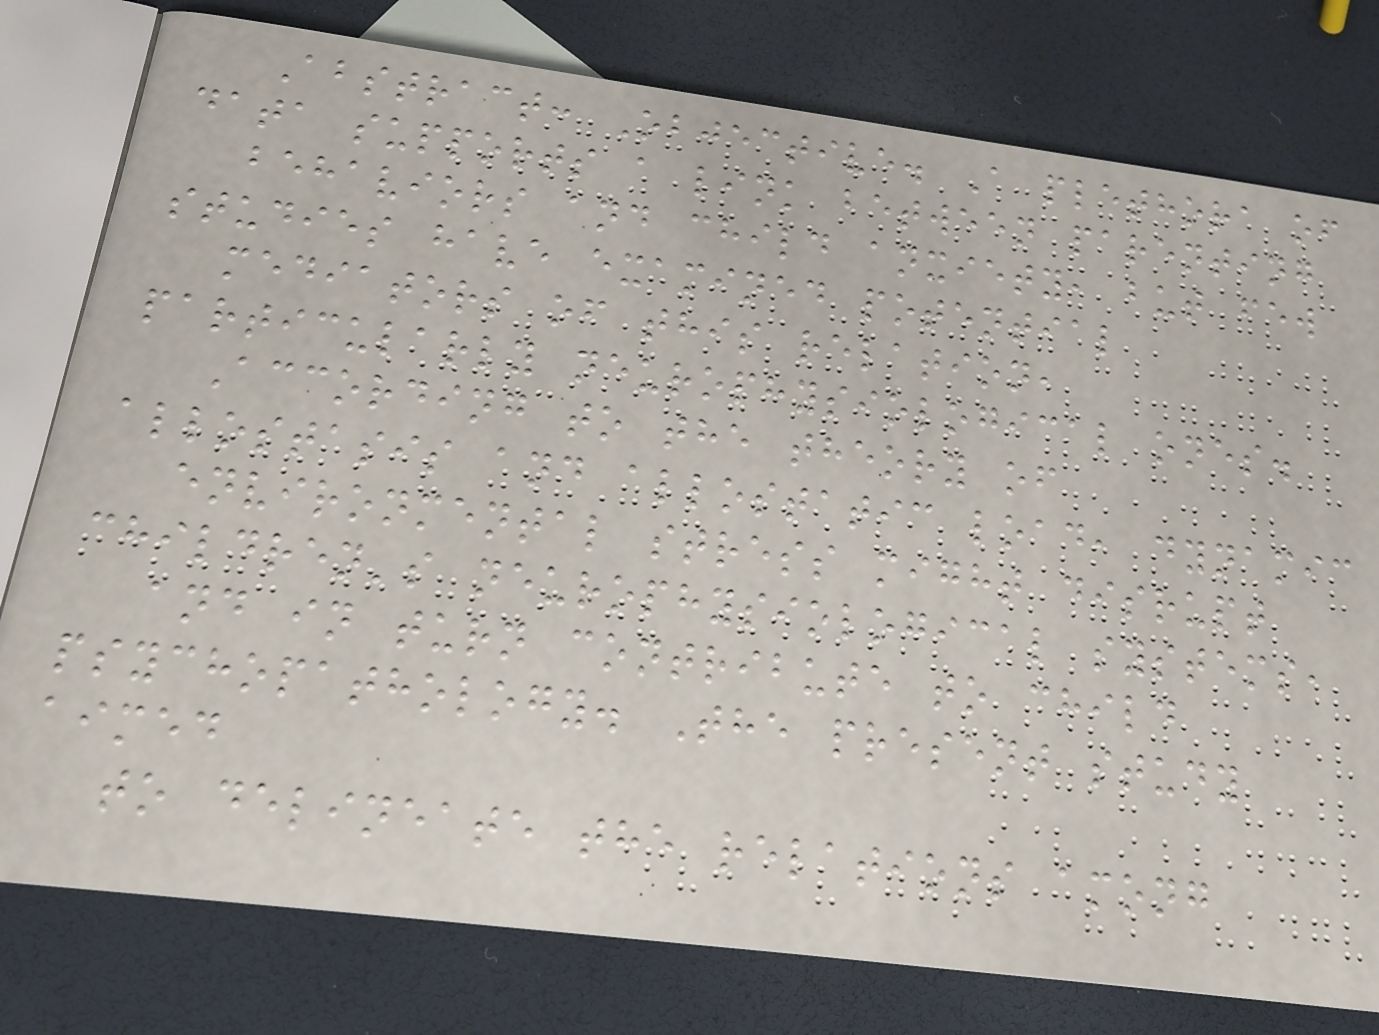Abstract: Objective. A plethora of
data supports a link between parenting
behaviors and child anxiety, but few
studies have examined potential
mediators of this relation,
particularly neurophysiological ones.
According to the theory of
allostasis and allostatic load, dynamic
environmental stress might disrupt
children's neurophysiological systems,
and in turn contribute to child
psychopathology. The present study
aimed
to delineate the relations among
